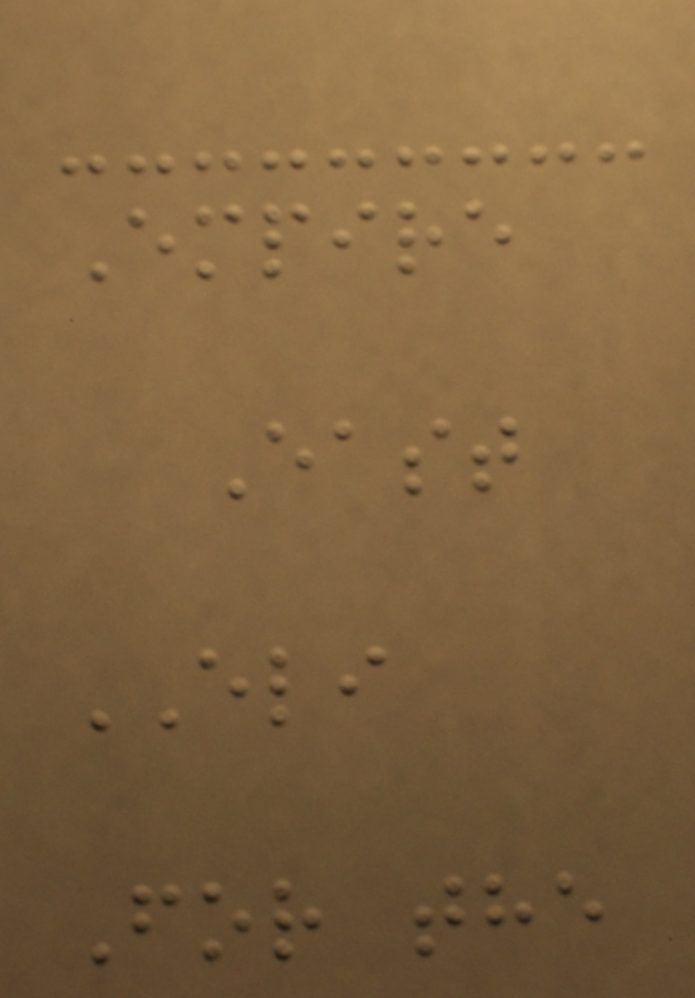Empire
East
ELI
For the
